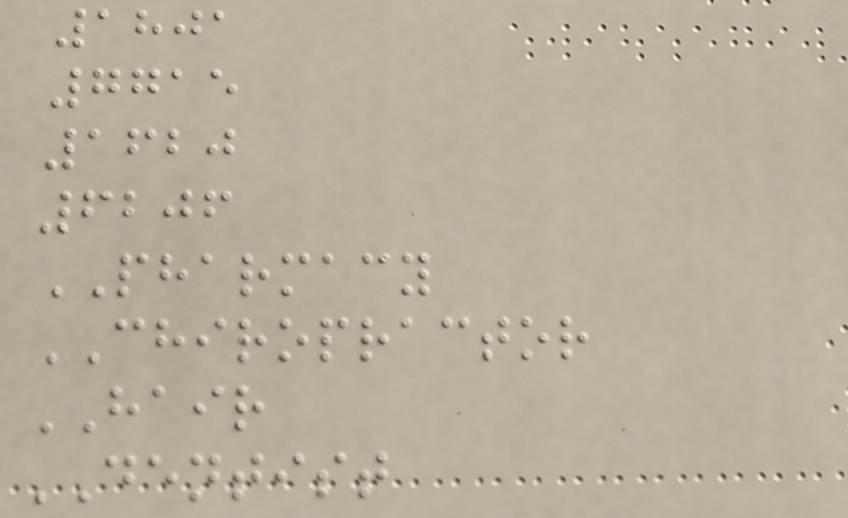1801
7715
1620
6206
PHARMACY
CHIROPRACTOR
HAIR
DENTIST
